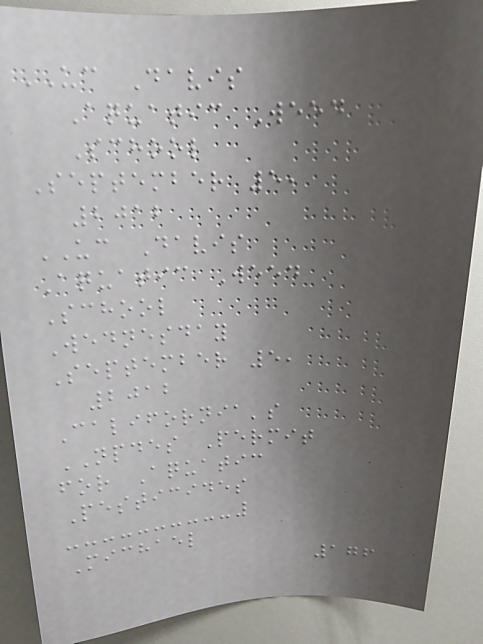UC Davis
Aquatic Weed
School
September 5,
2012
UC Davis
Aquatic Weed
School
Wednesday
September 5,
2012
California's
NPDES Permit
for Aquatic
Pesticides
Michael
176
